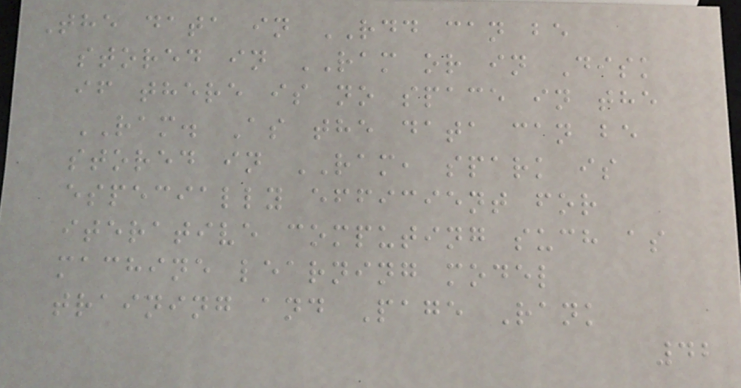The data in RDD can be
stored in RAM or in Disk
if there is no space in the
RAM. As the data can be
stored in RAM, spark is
especially efficient for
iterative computing such as
machine learning model
training and Page Rank
42
